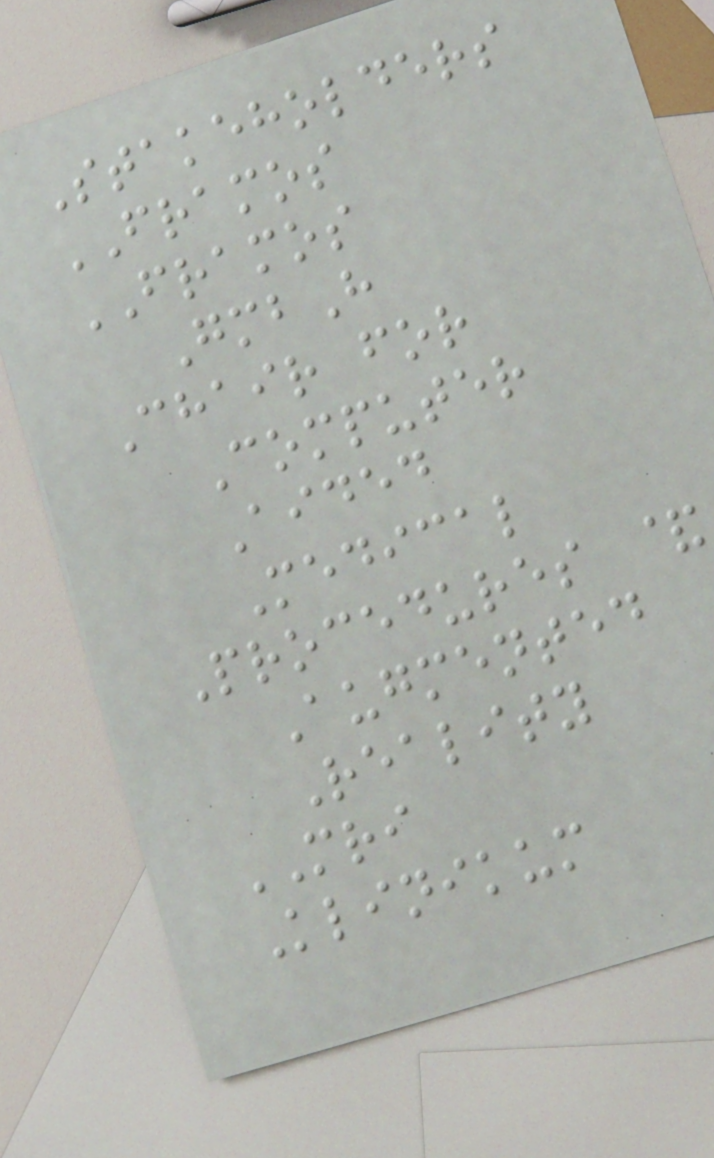Stakeholders
FRAMOS
FRAMOS
GmbH
Chair for
Computer
Aided
Medical
Procedures &
Augmented
Reality
MRI
Klinikum
